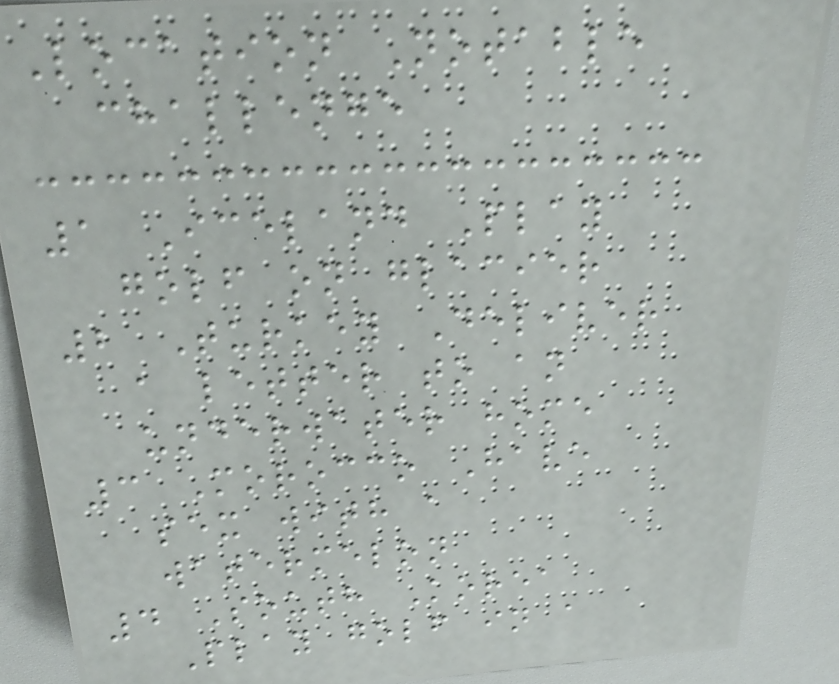Location Notable
challenge
1 Iceland Play
golf on glacier
2 Turkey Deliver
a letter to an
underwater home
3 Morocco Have
sex with a
watermelon
4 South Korea
Play golf in a
